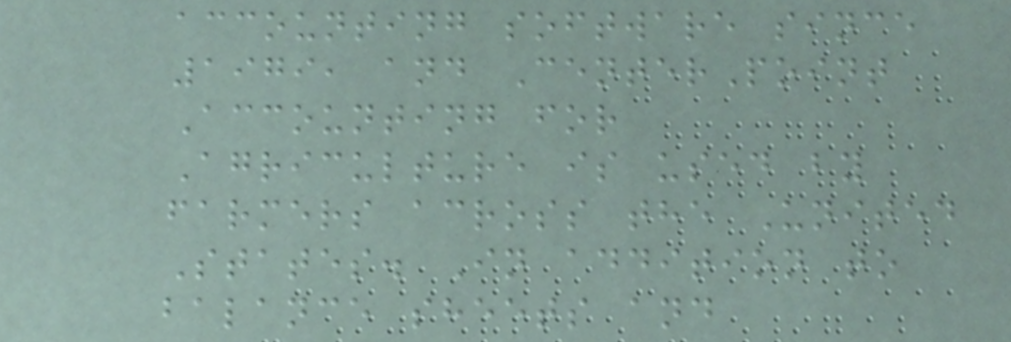accounting software since
1979, and CenterPoint
Accounting for
Agriculture is used by
farmers across the United
States. In addition to
balance sheets and
